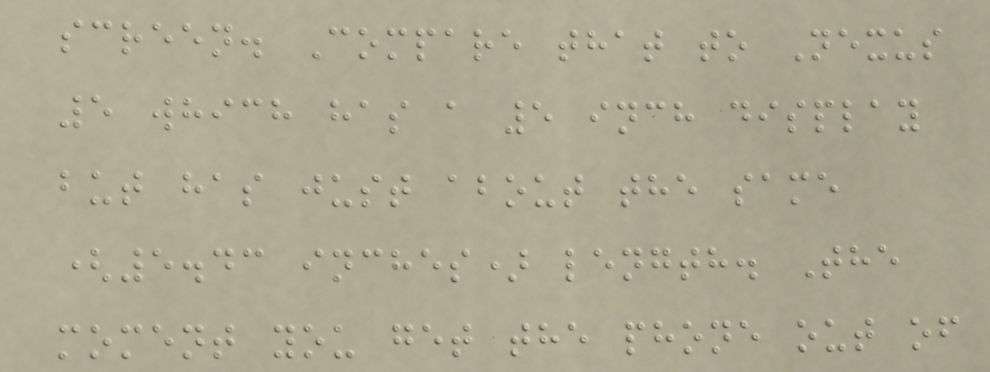screen. Compare that to Nexus
5 which has a 5 inch display
but has just about the same
(5.43 inches) length. The
moment you get the phone out of
